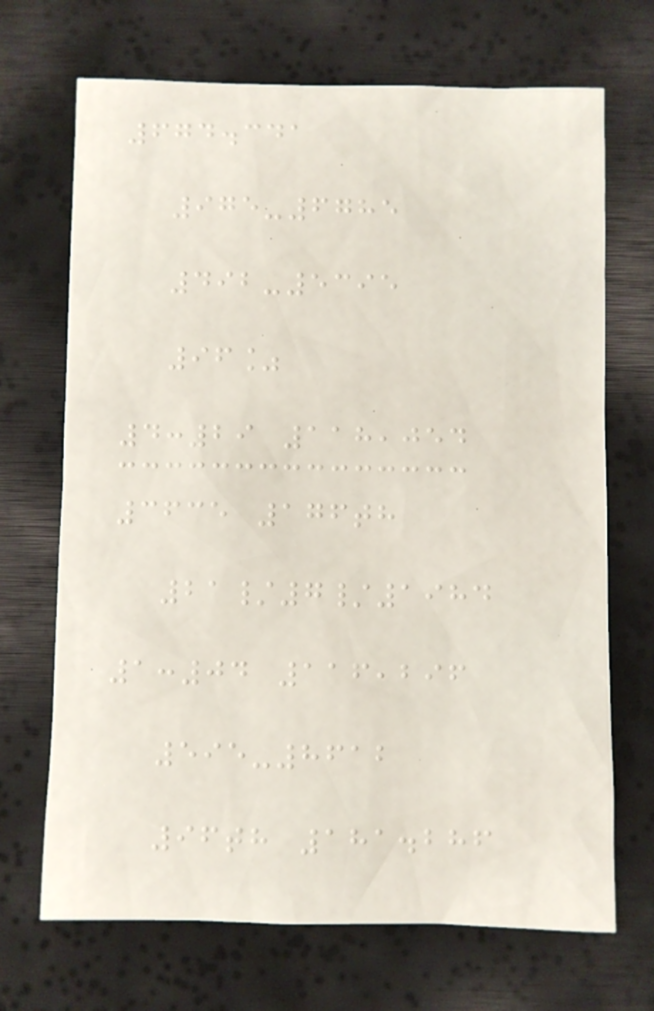674.341
975-6785
492-5395
96%
4:29 118,054
3635 176th
21/7/1984
1:04 116,296
595-8612
96th 181.286
